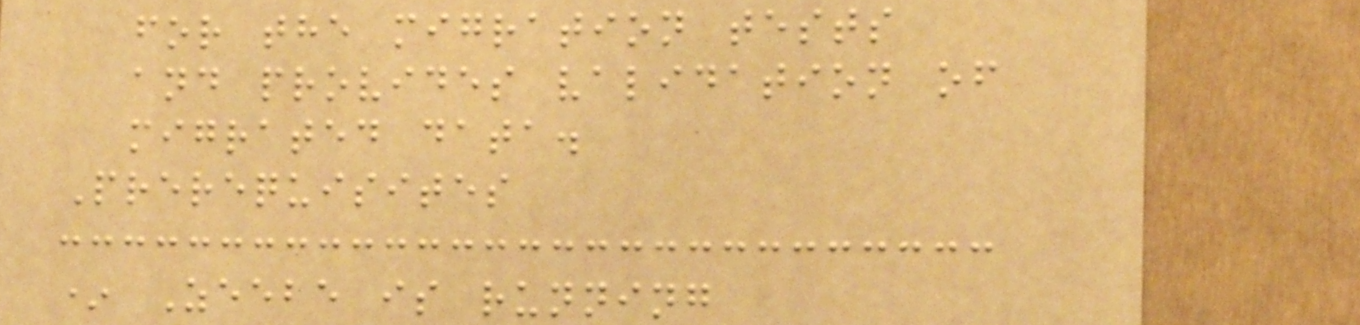for the migration tests
and provides validation of
migrated data.
Prerequisites
* Zeebe is running
